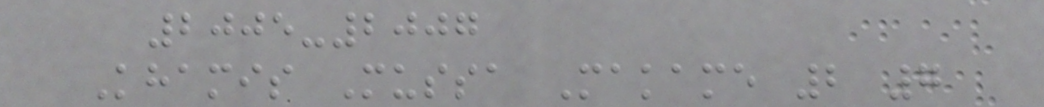2005-2007
Khamis Mussa Makame 2 7
